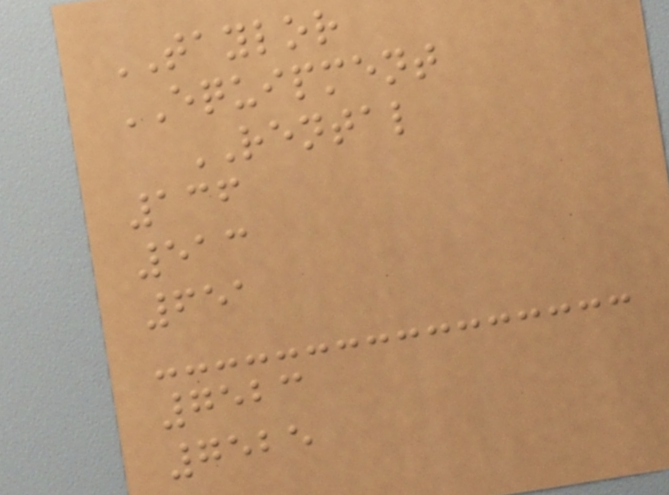TAYLOR
EQUIPMENT
RENTAL
136
513
651
7523
7525
